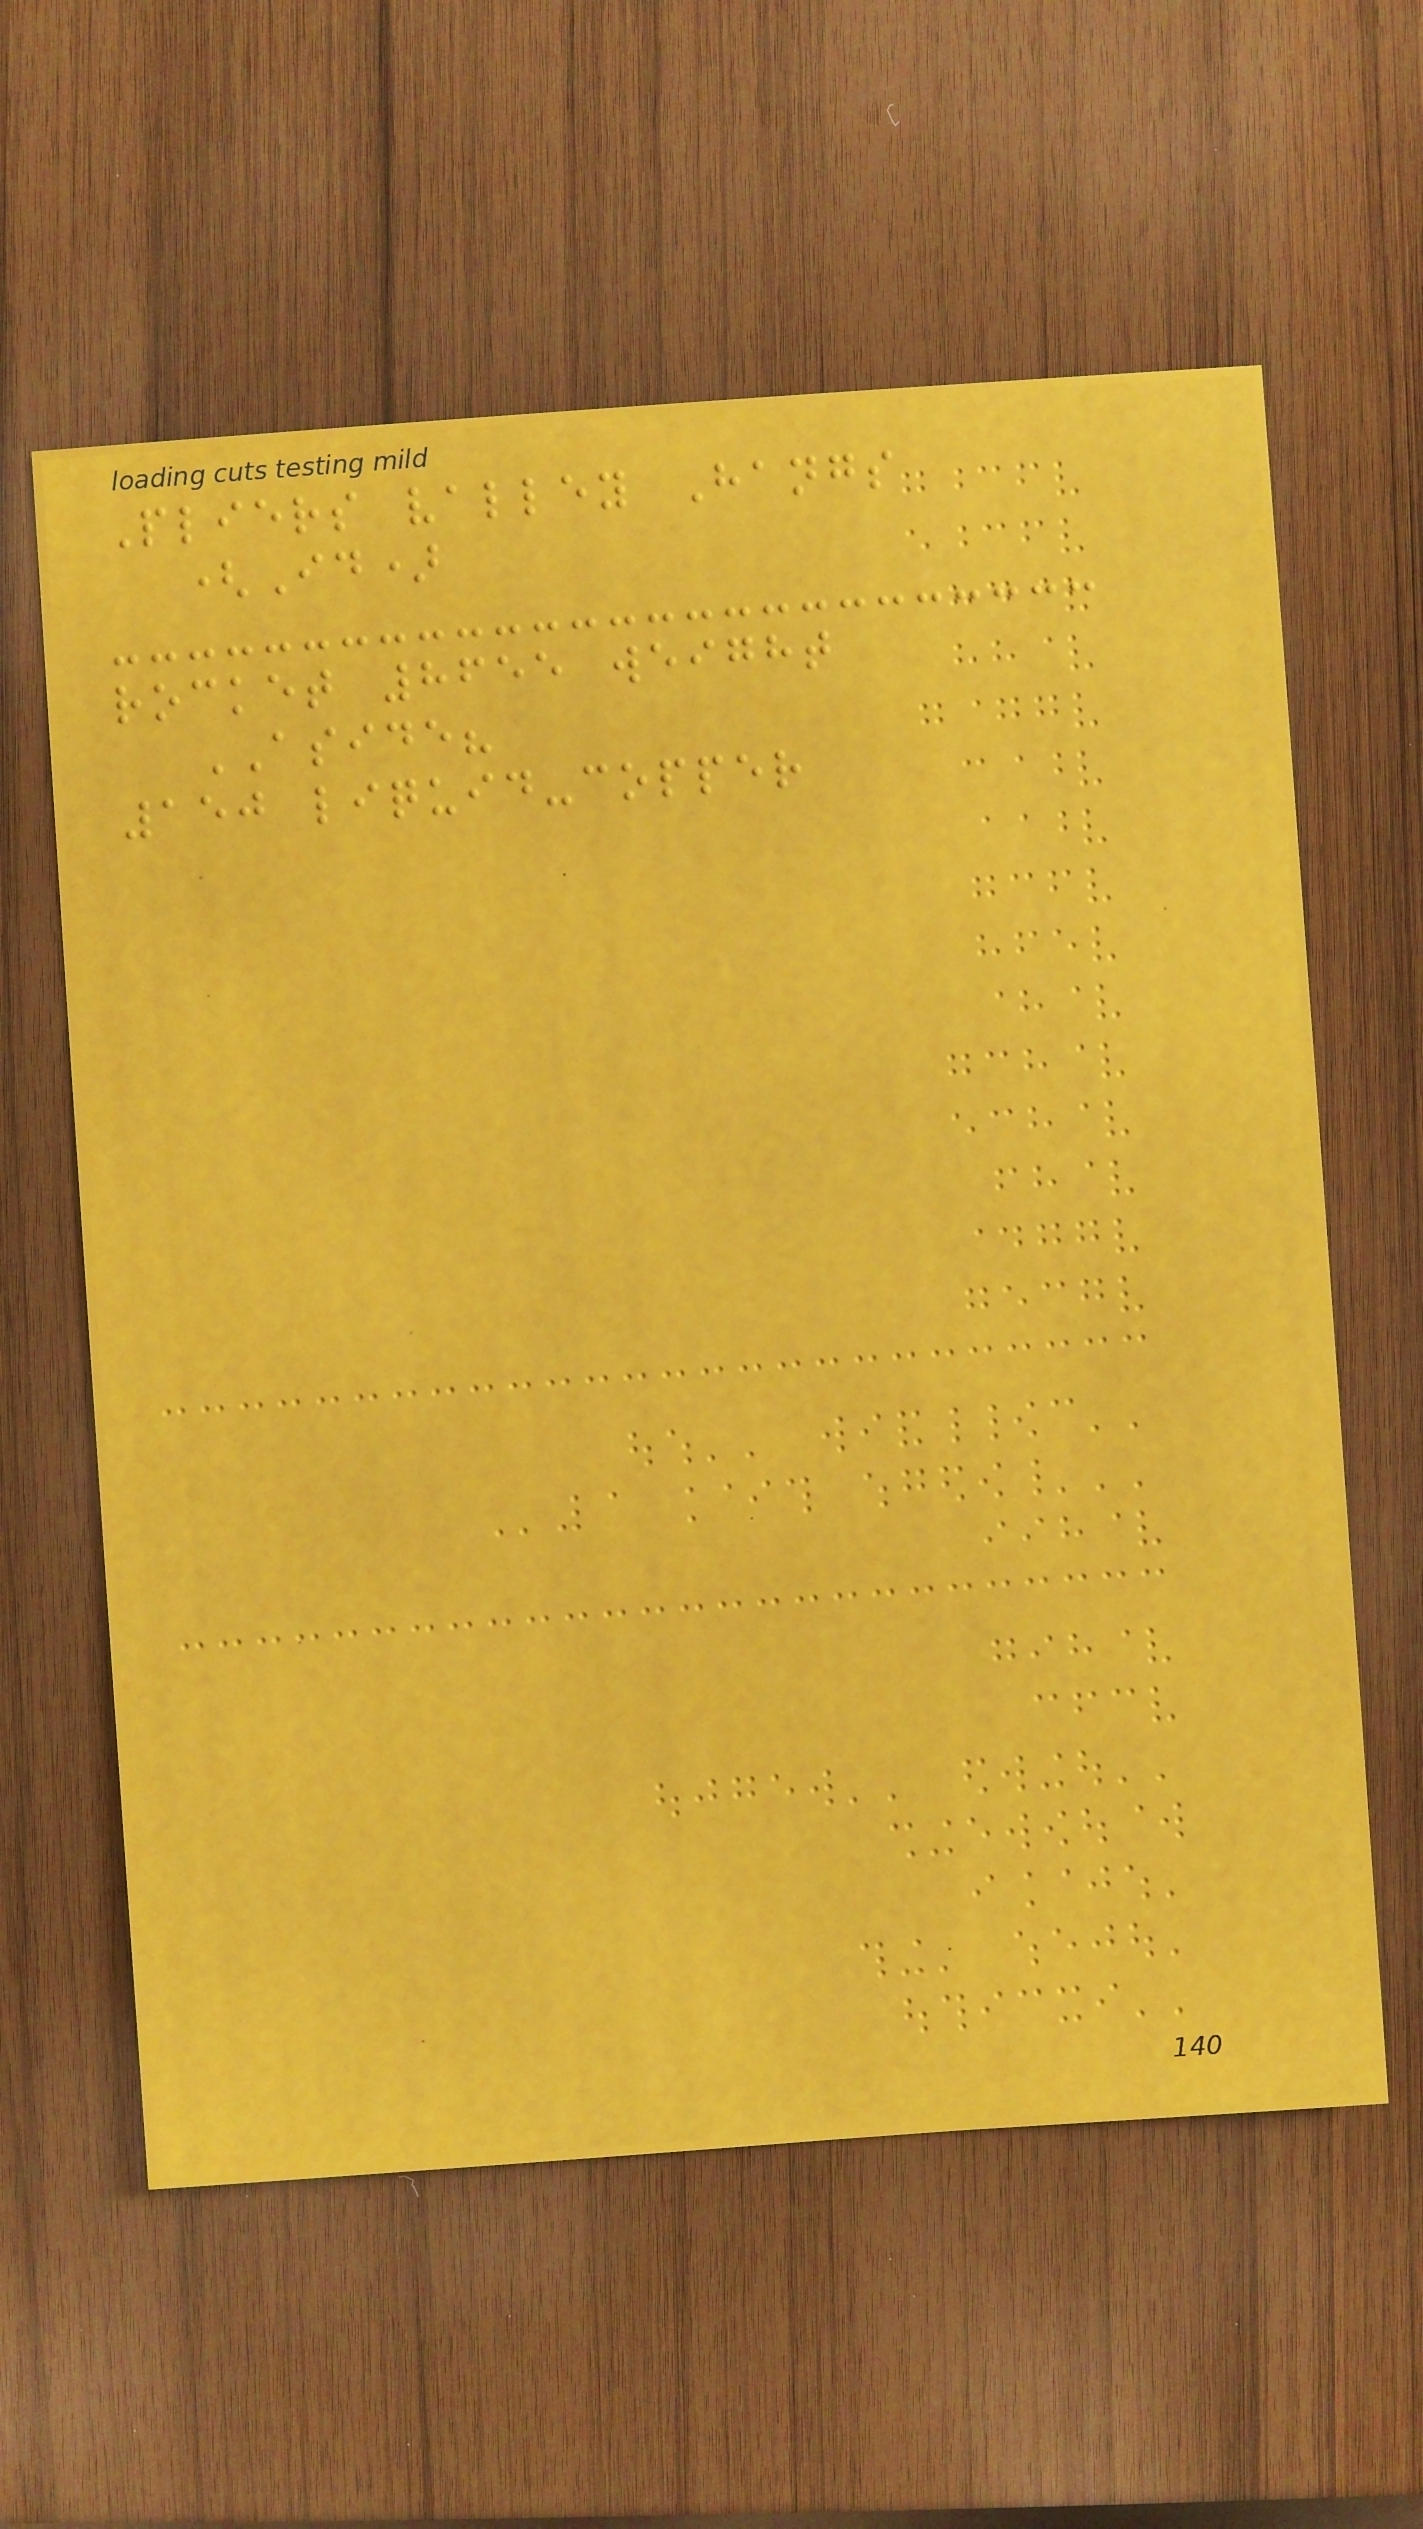Pliers valley Hangs
(Id)
rocket 8655 weight
ASIDE?
150 liquid-copper
